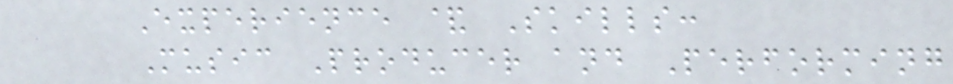Experience & Skills:
Music Producer and Performing
